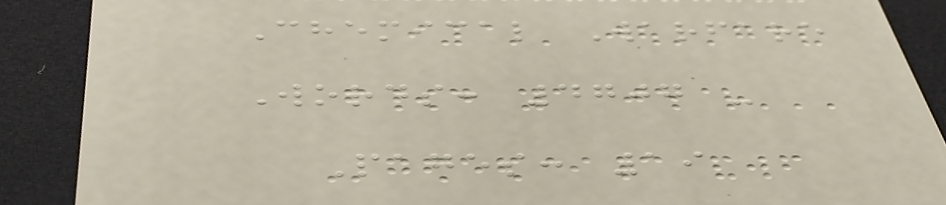Chemical Warfare
Words: 4707 -
Pages: 19
